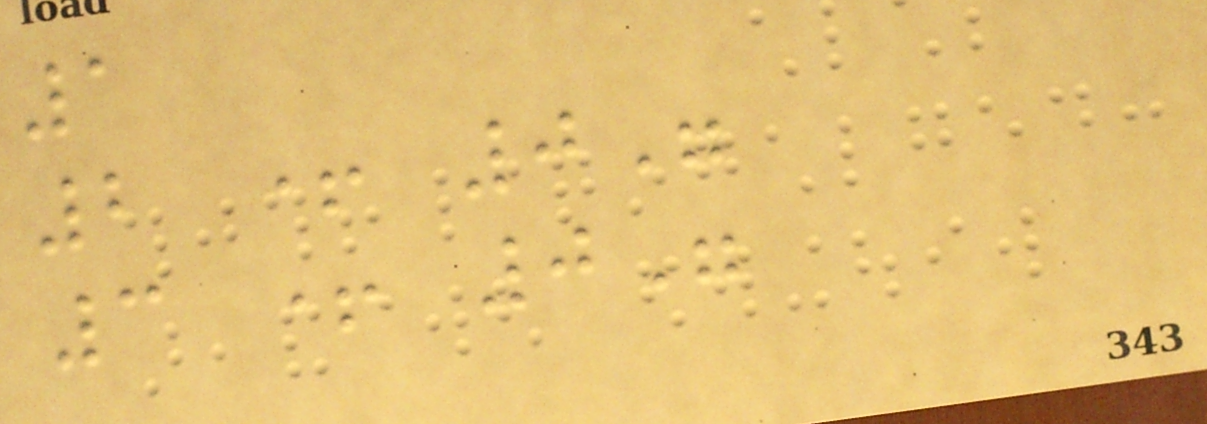1
2 + 0"
3 + 0"
